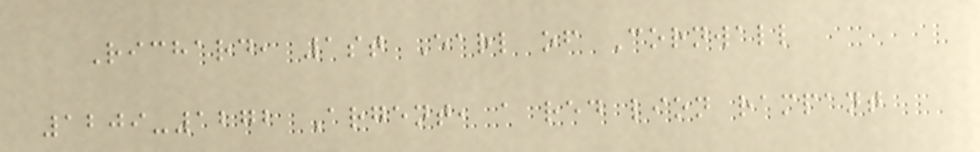Richard, 1st Earl of Cornwall
1209-1272 Argent, a red lion rampant
